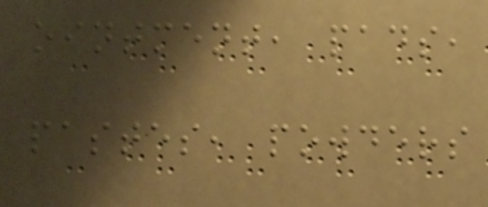ointment, pads,
pastes, powders
